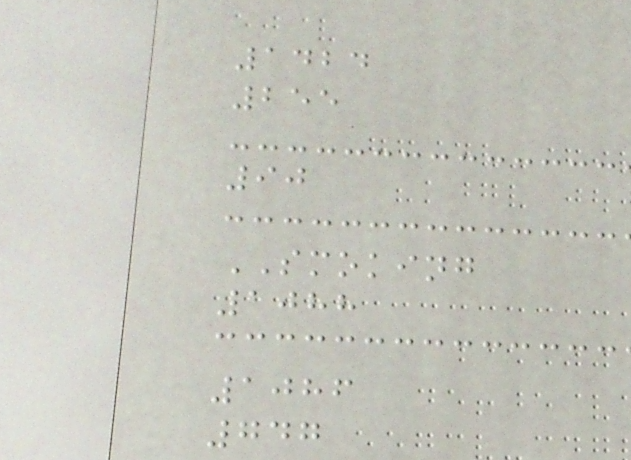1424
255
90
SMOKING
1088
1086
747
